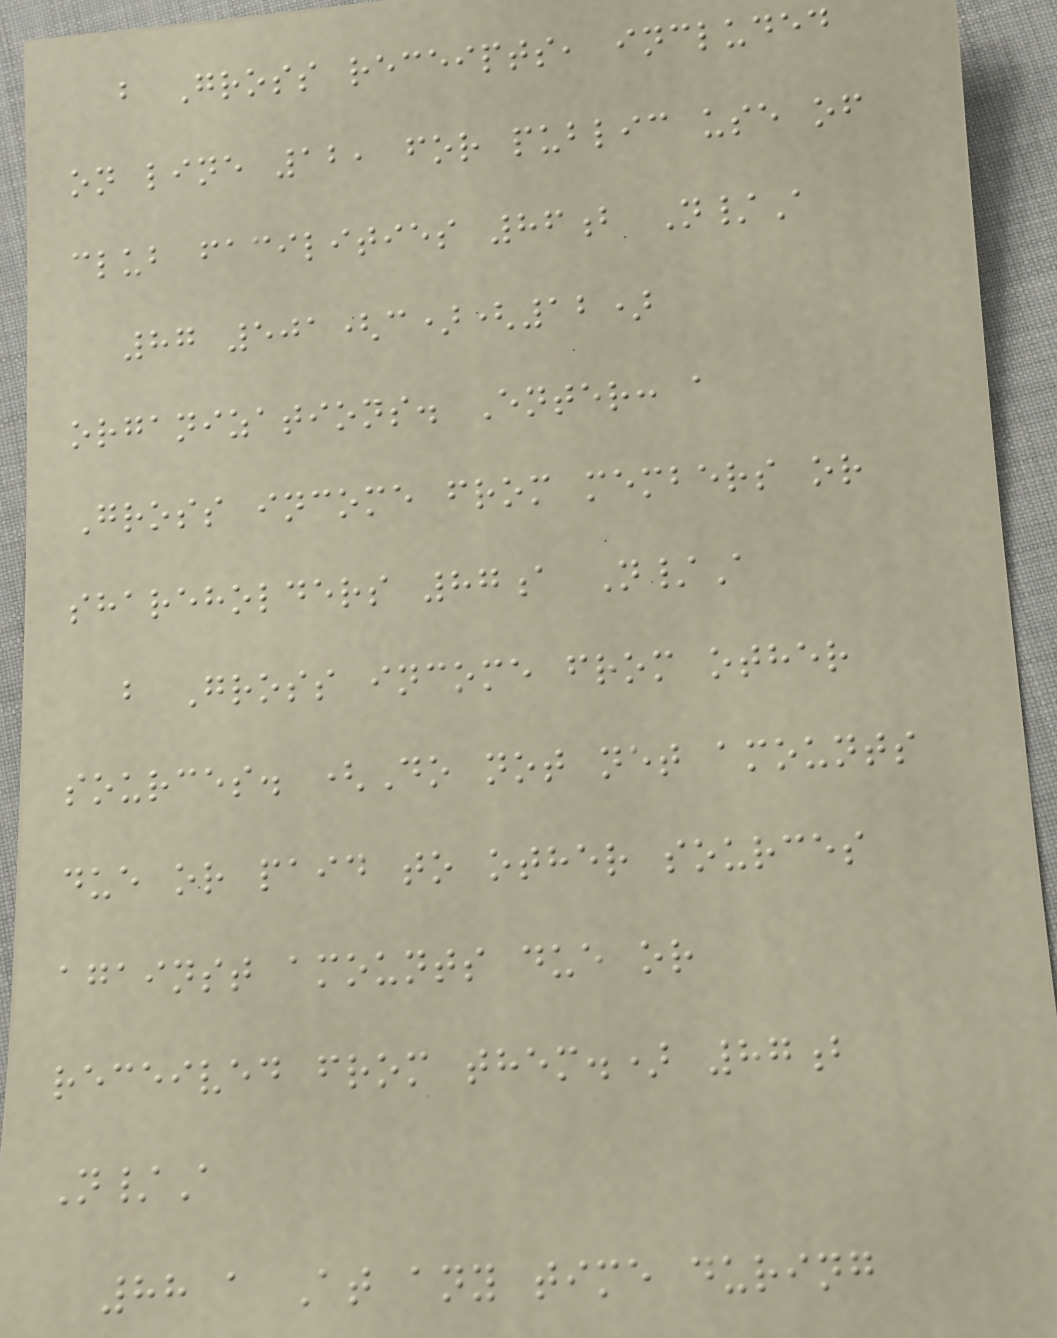b Gross receipts, included
on line 12, for public use of
club facilities 86b N/A
87 501(c)(12)
organizations. Enter: a
Gross income from members or
shareholders 87a N/A
b Gross income from other
sources. (Do not net amounts
due or paid to other sources
against amounts due or
received from them.) 87b
N/A
88 a At any time during
